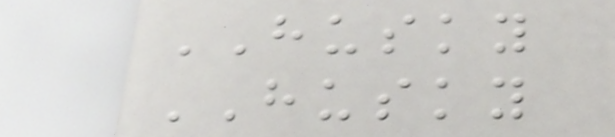HUSKY
HUSKY
